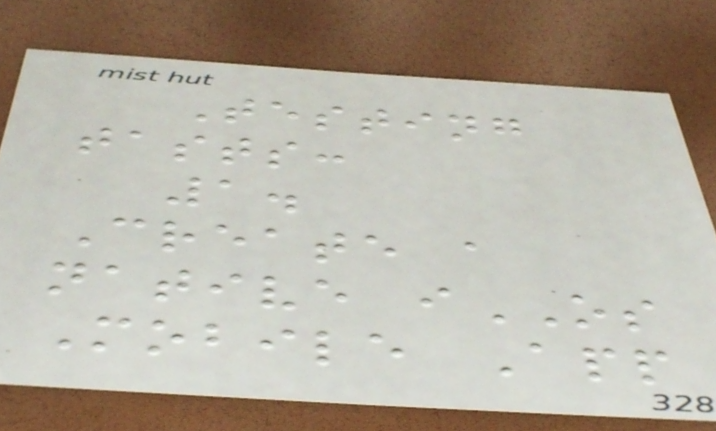Testing
tasts:
1.
Create a
native iOS
Mobile App
